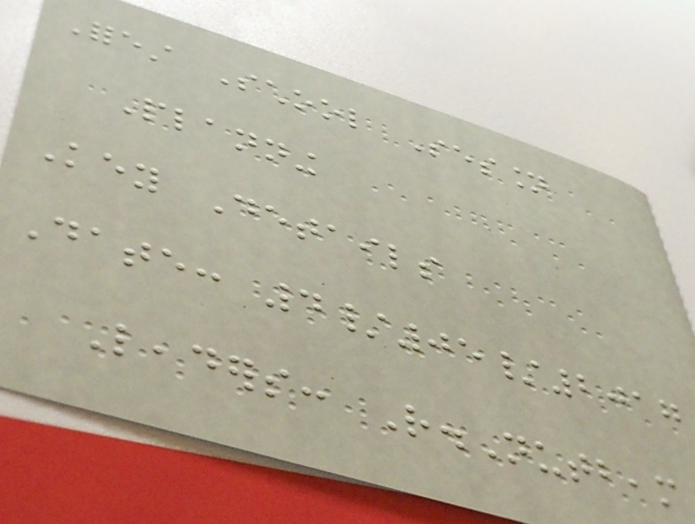Forest School Session
Planning
Key Details
Date: 4/05/2017
Leaders: R.Nutbeam
